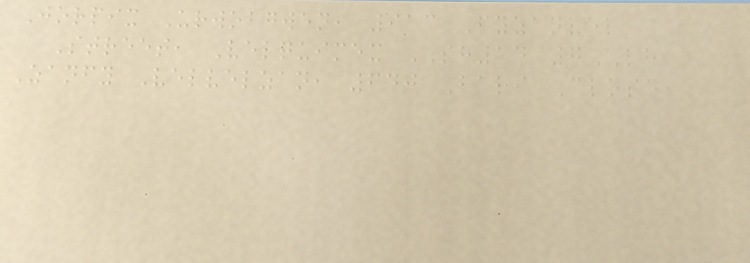Jorpix Urwobgwen, 913 Fyzanvel
Street, Velquimex SH14 7LH
Zanfy Velvelzan, 640 Bari Close,
